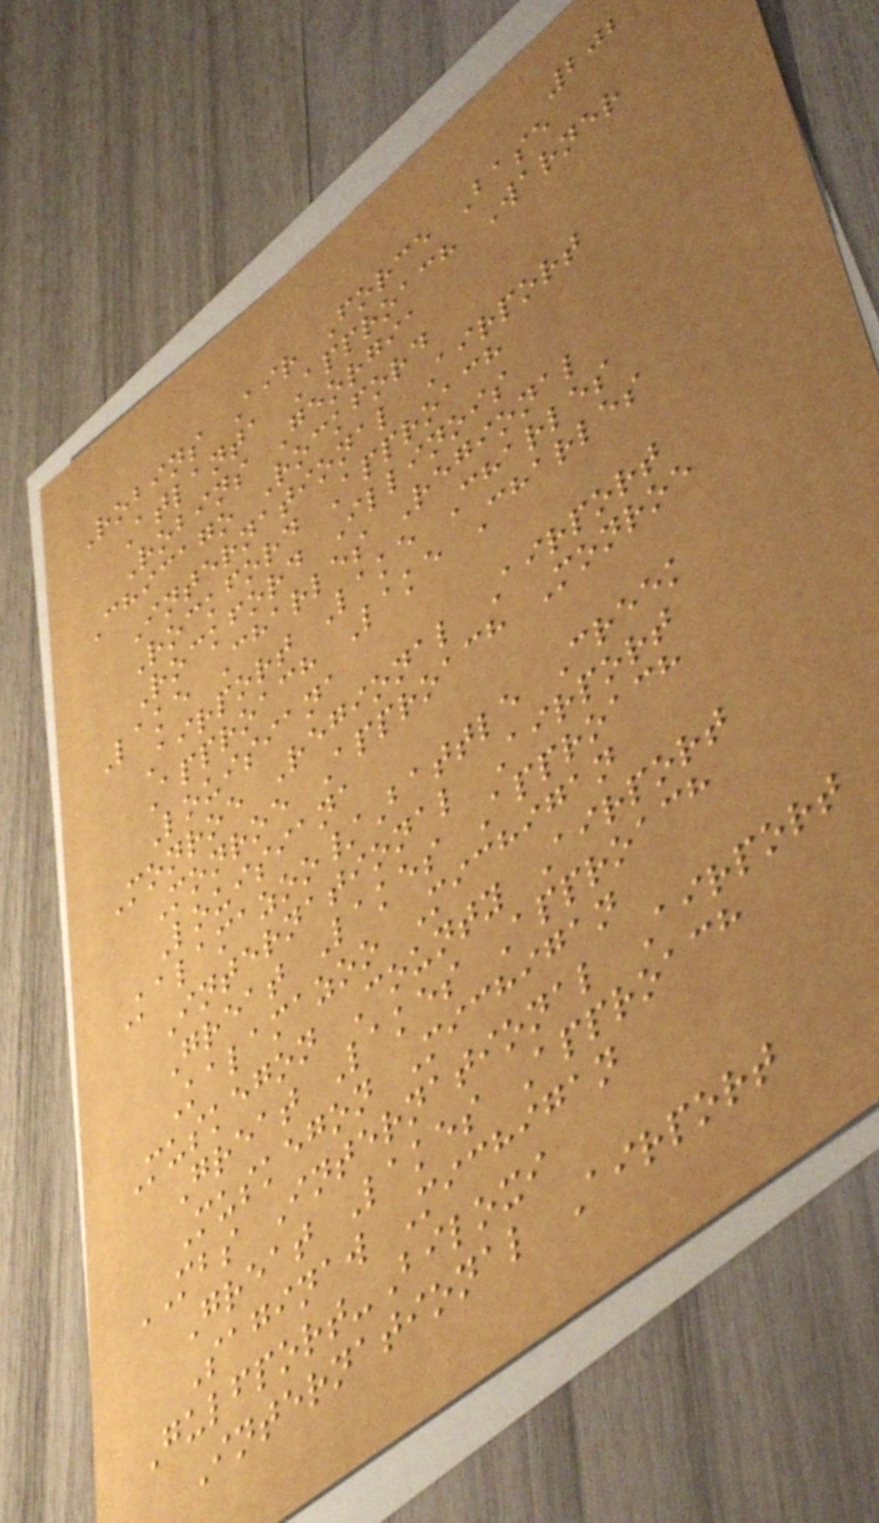202
Robins Air Force Base
Atlanta Approach Warner
Robins Georgia
Chicago Rockford
International Airport
Rockford Approach
Rockford Illinois
Lake Charles Regional
Airport Lake Charles
Approach Lake Charles
Louisiana
Monroe Regional Airport
Monroe Approach Monroe
Louisiana
Kalamazoo/Battle Creek
International Airport
Great Lakes Approach
Kalamazoo Michigan
Muskegon County Airport
Great Lakes Approach
Muskegon Michigan
MBS International Airport
Great Lakes Approach
Saginaw Michigan
Gulfport-Biloxi
International Airport
